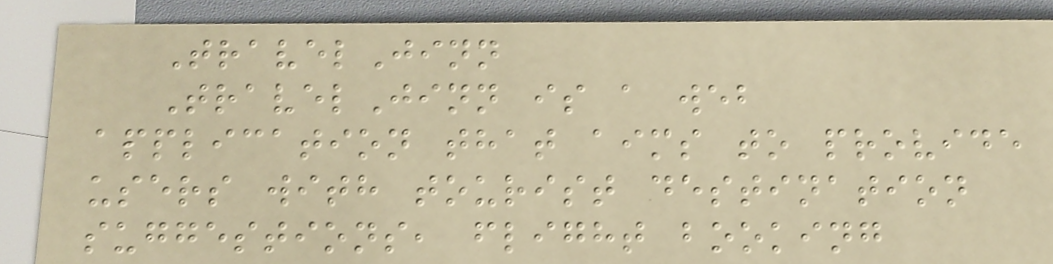TravelJinn
TravelJinn is a web
application that aims to provide
users with tourist destination
suggestions, flight booking
